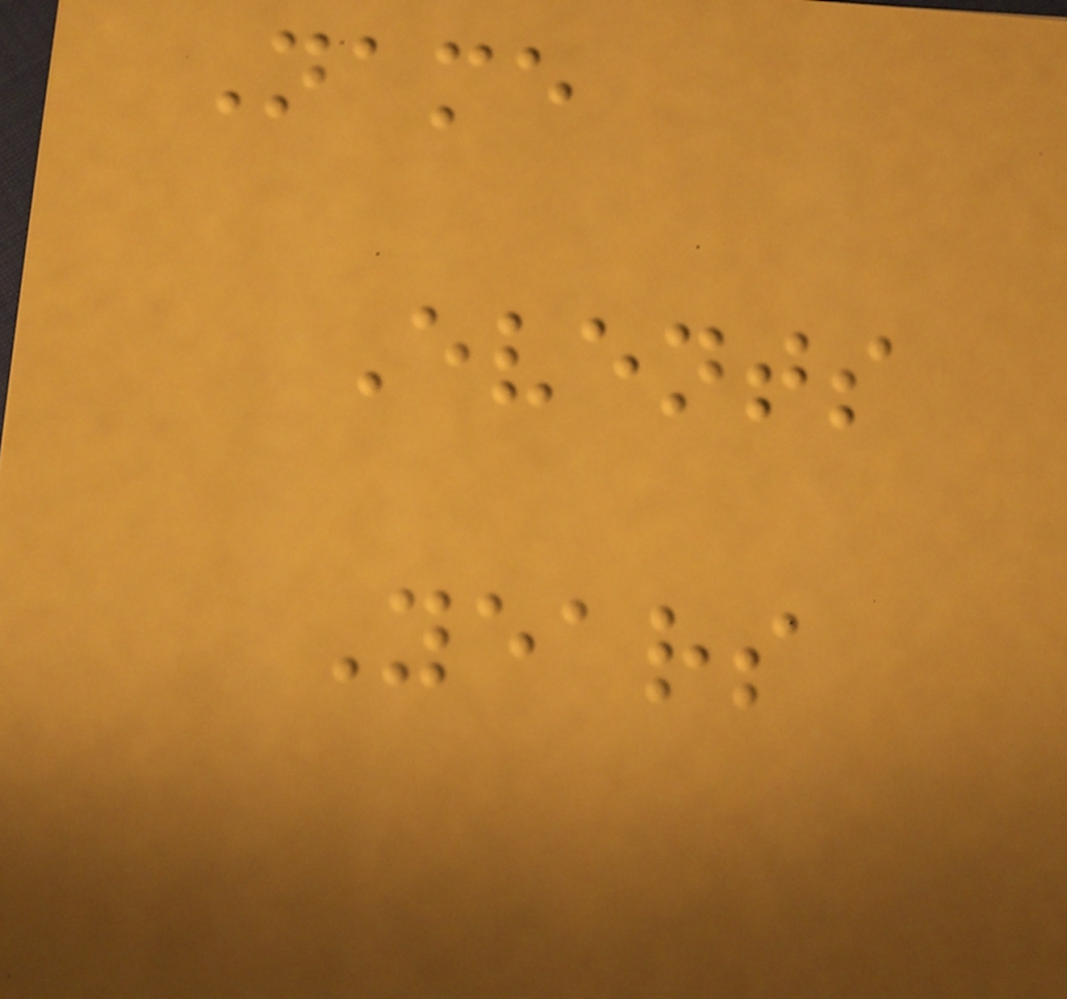Name
Events
Years
